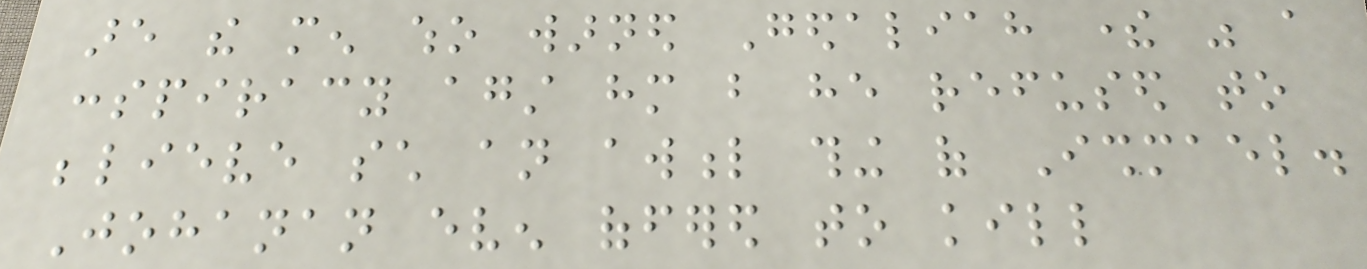are the men who warned Gedaliah there was a
conspiracy against him but he refused to
believe such an awful thing of Ishmael.
Johanan even offered to kill
